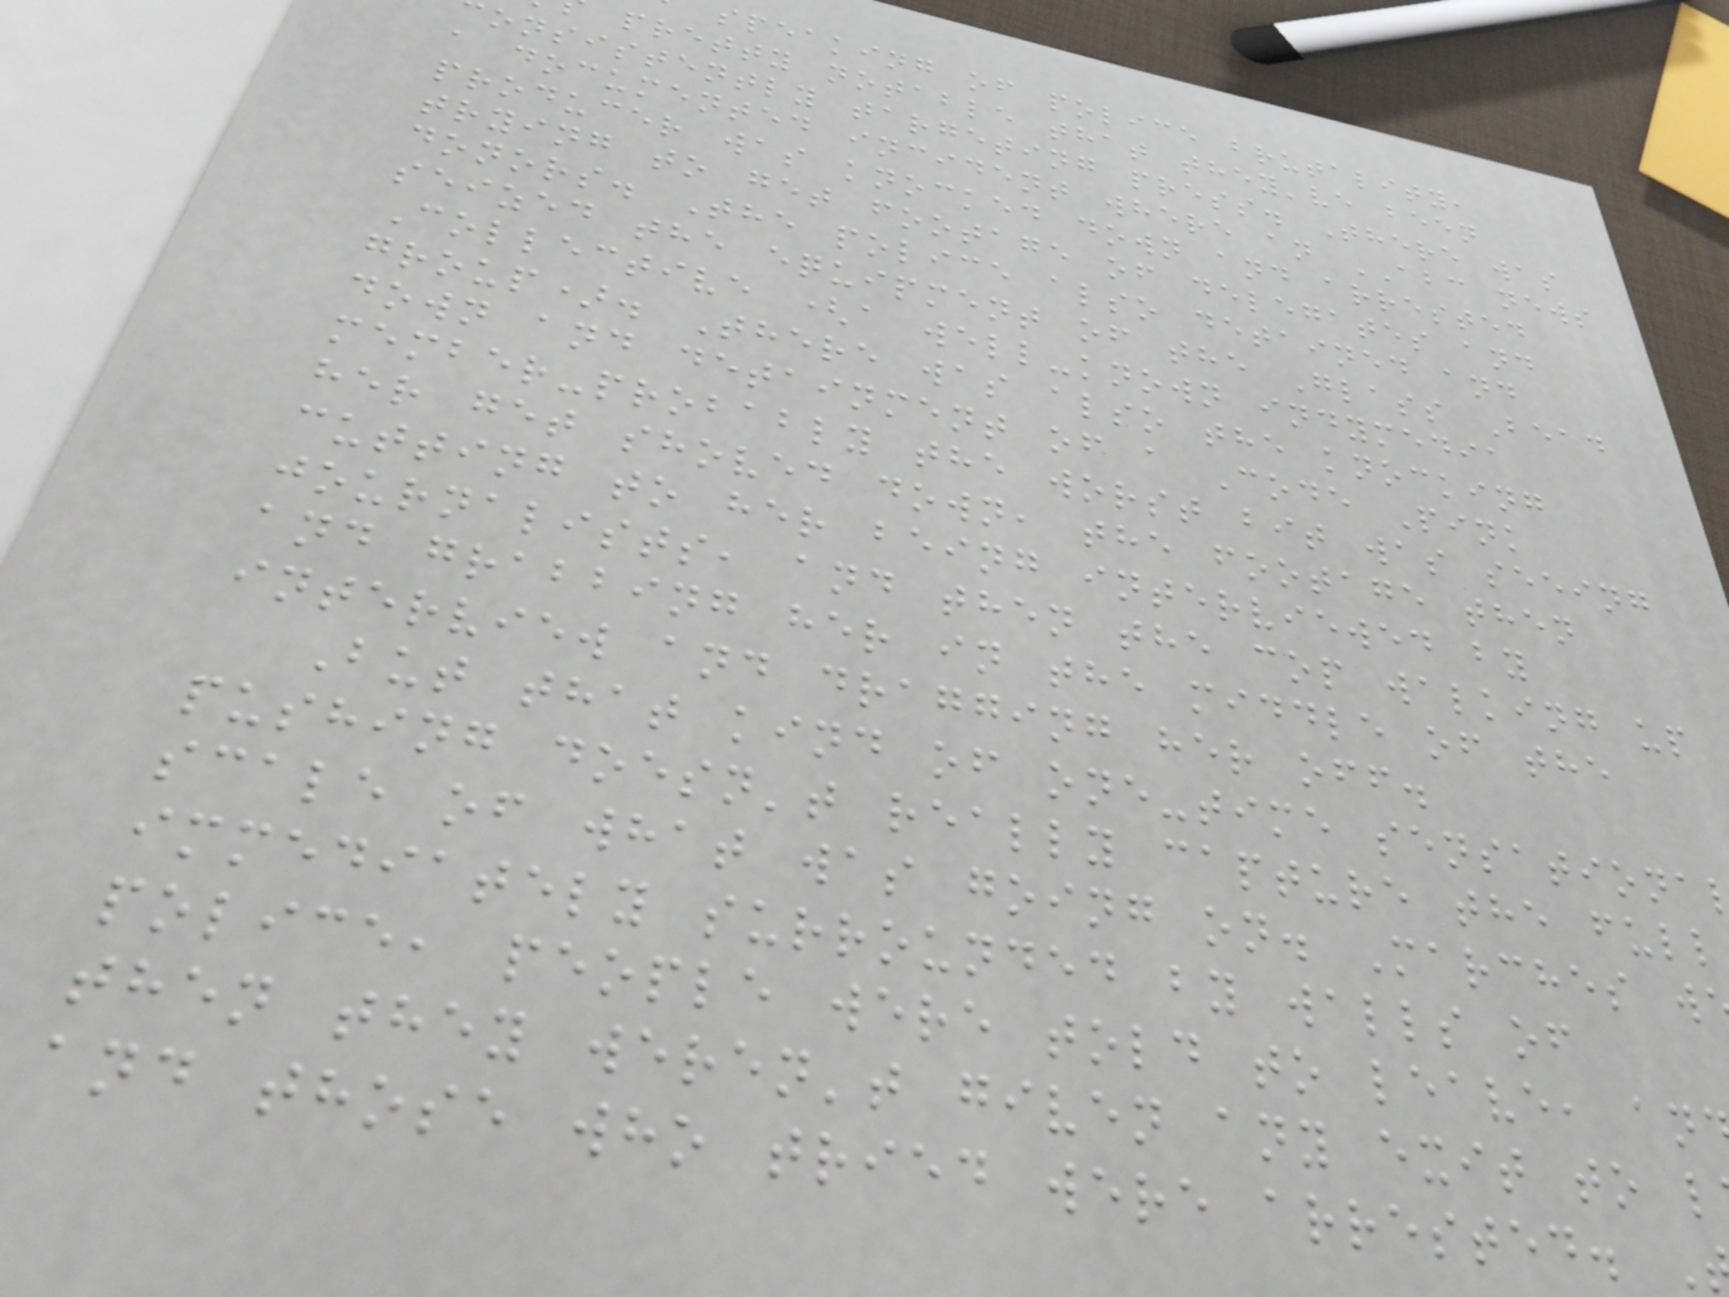speaking of police brutality,
pretty notable that they've been
onsistently targeting press. There was
a documented incident where an ABC news
producer was knocked down and arrested
trying to get footage of delegates and
donors. The police also detained and
seized the equipment of the Glass Bead
Collective (a well-known indymedia
group). There was also the knocking
down and detainment of a Code Pink
member-probably the worst bit was seeing
her get shoved down, the footage then
cutting to her being interviewed by
journalists, and then the cop walking up
and grabbing her in the middle of the
interview and dragging her off.
But that kind of one-time sensationa
pushing doesn't really capture the full
scale of what was going on. Marches w
immediately surrounded by walls of
police, people were told to leave, an
then they weren't given any exit to l
and those who tried were arrested.
